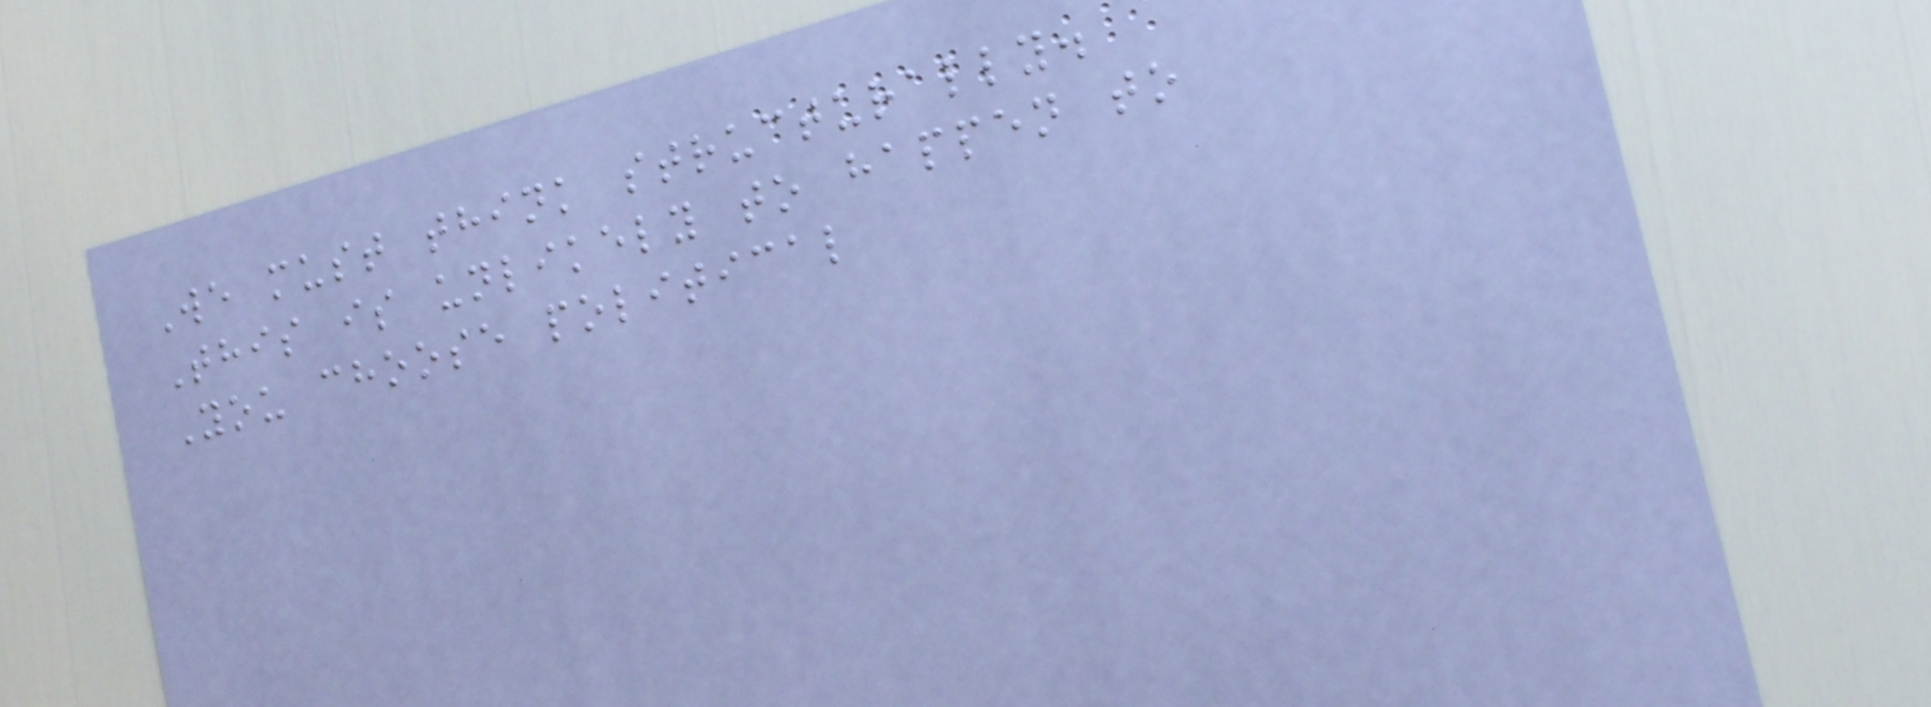We must think structurally.
This is unlikely to happen to
You choose political
